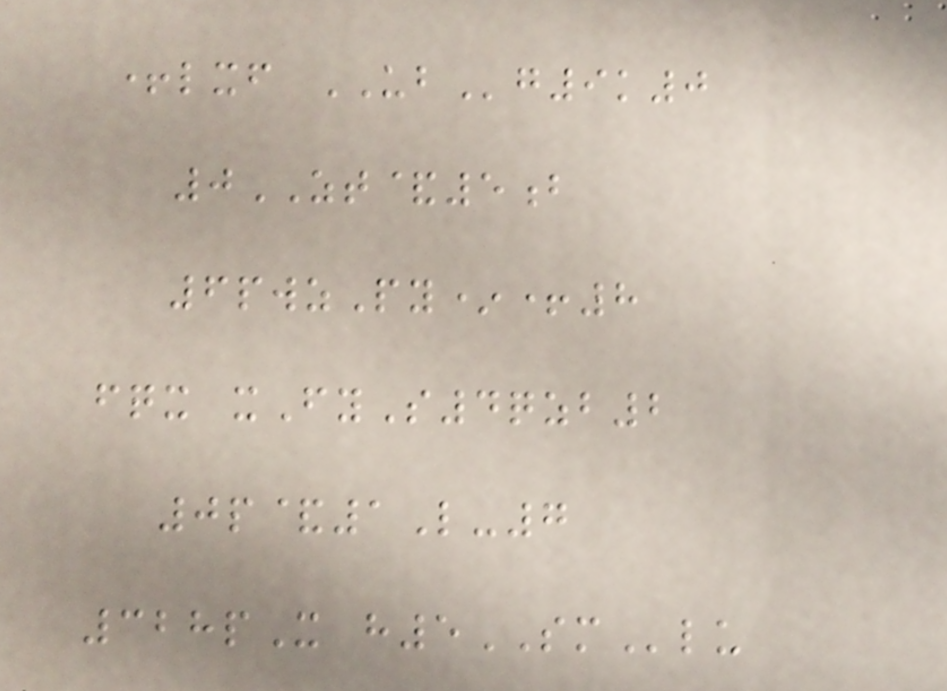+lxf UBg9k0
0ZT&5b
6pwzPy*+8
fqx xFyS4qzb2
0p&1L-7
328pX h5SMlu
